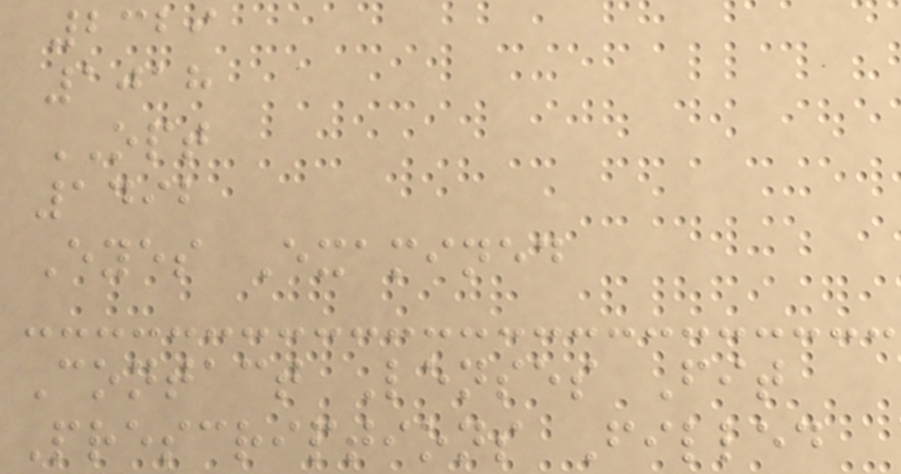2329
1018
OPT
1492
Eyes Examined
Contact Lenses Fit
Prescriptions Filled
